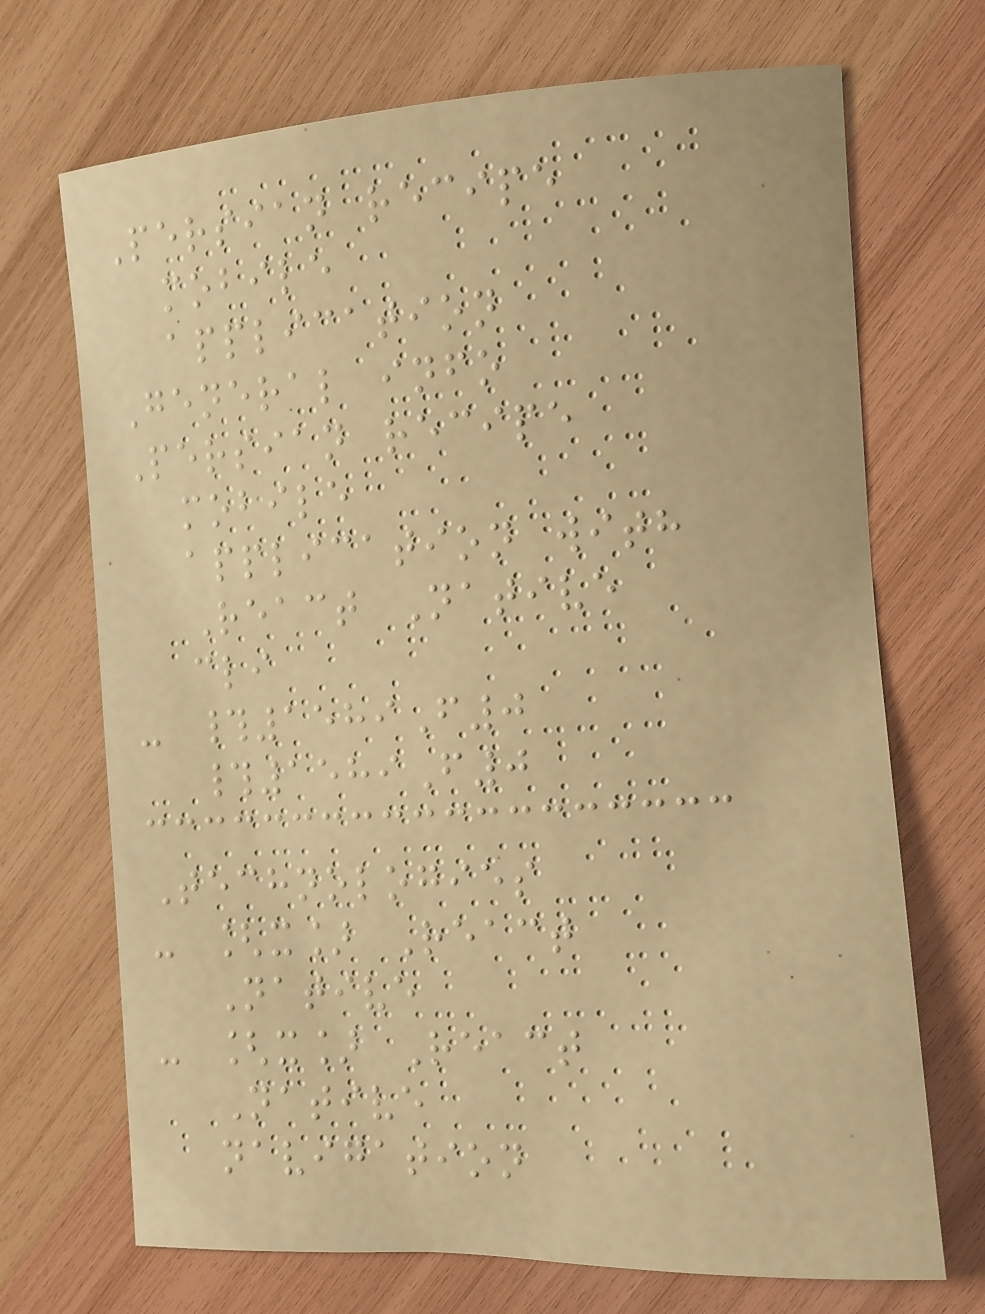Persian recipe
mobile
application
General info
Persian recipe
mobile
application with
React Native
cli
- #1589F0
#1589F0
Technologies
- [x] React
Native
- [x] React
Native
navigation
